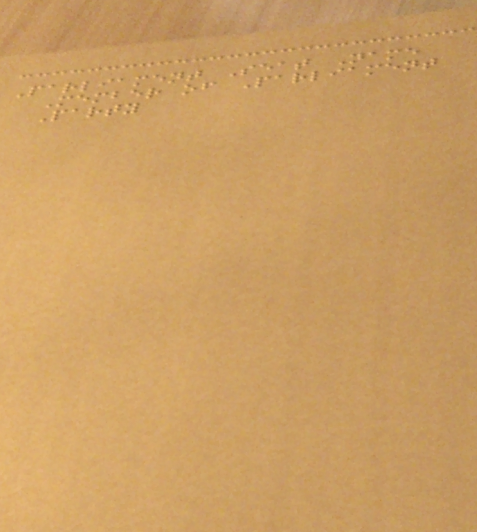Parliament Seat Name
Member of Parliament
Party
